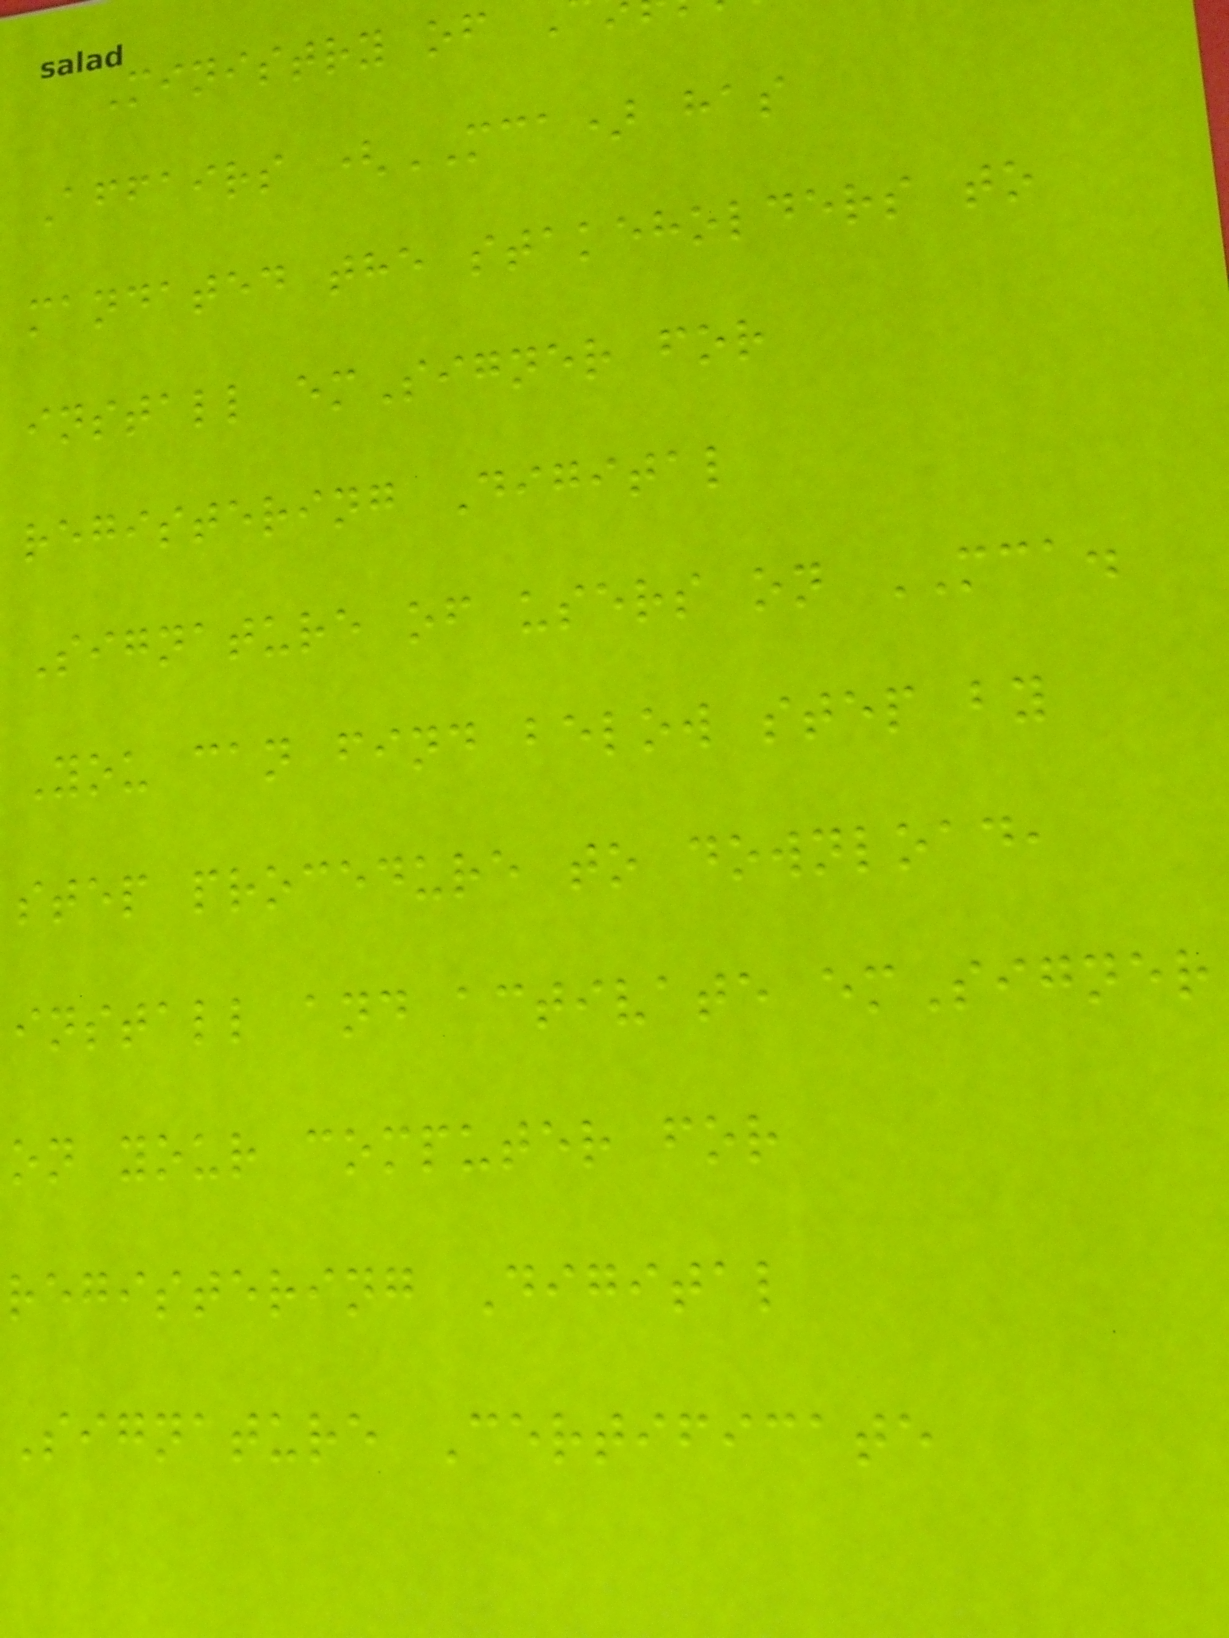Ministry of
Affairs (MCA) has
mandated the stakeholders to
install emSigner for
registering Digital
Signature of users on MCA.
You can find below step by
step procedure to download,
install and activate emSigner
on your computer for
registering Digital
Signature Certificate
